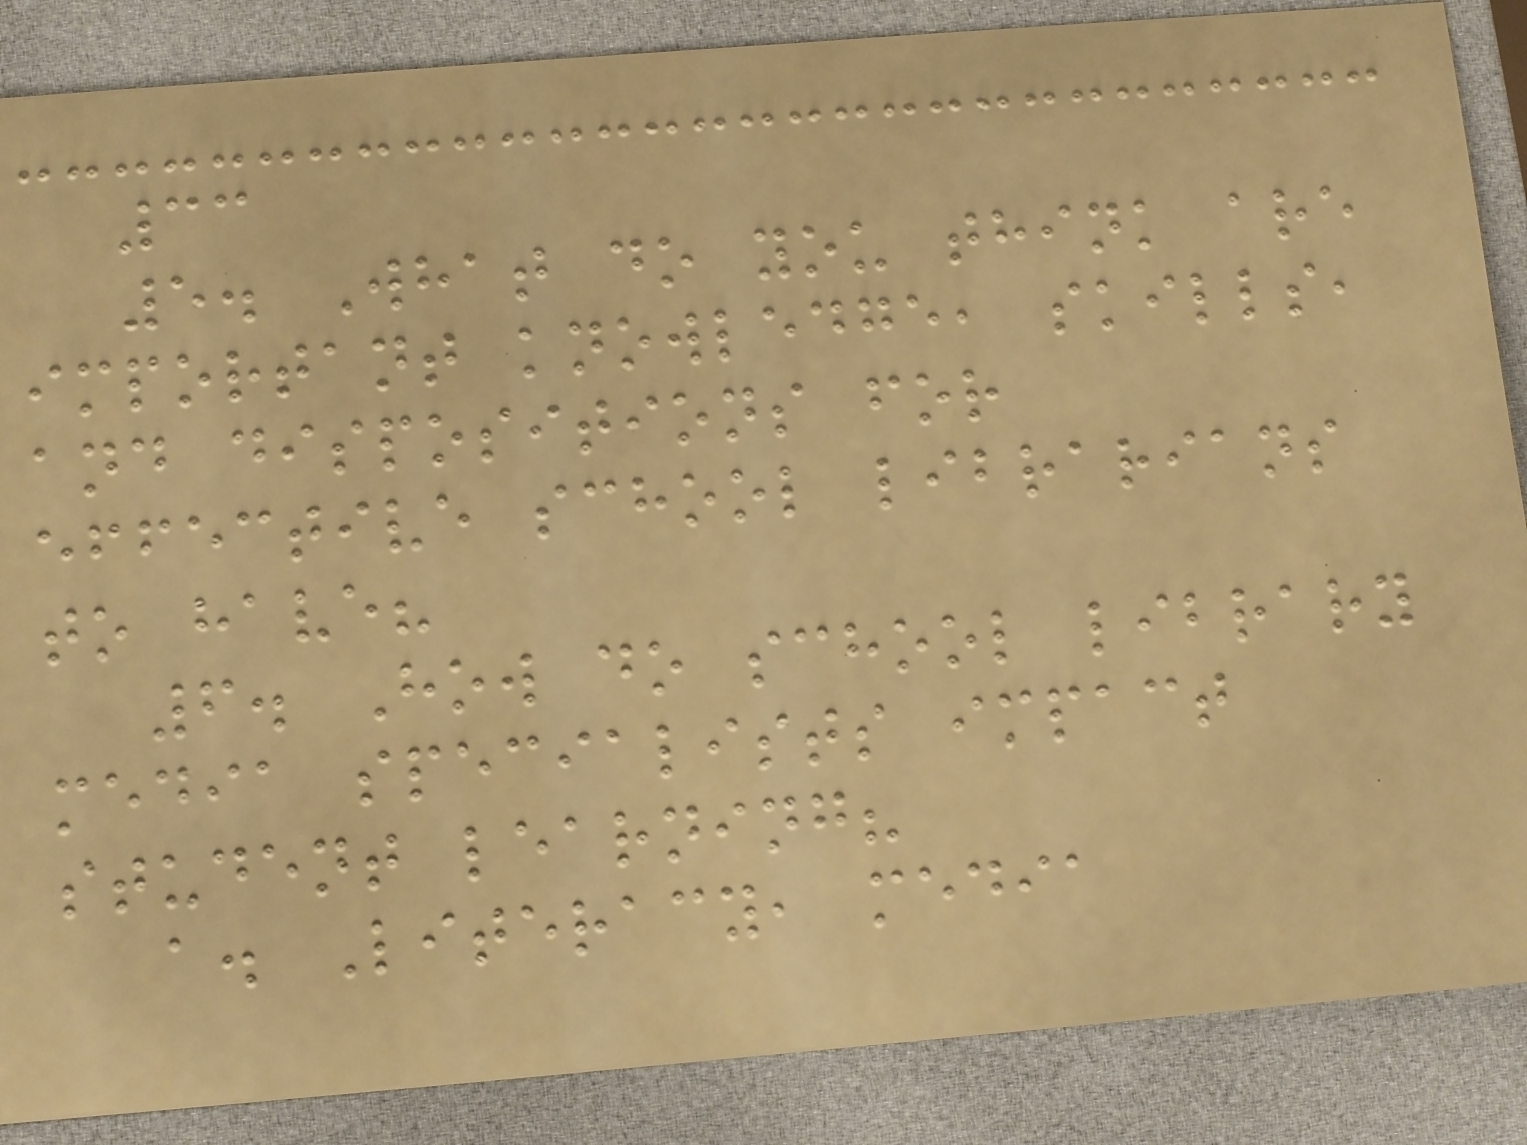33
5. What do you think are
important knowledge, skills,
and dispositions for
effective school librarians
to have?
6. How do school library
media specialists impact
student learning?
a. Literacy, media
